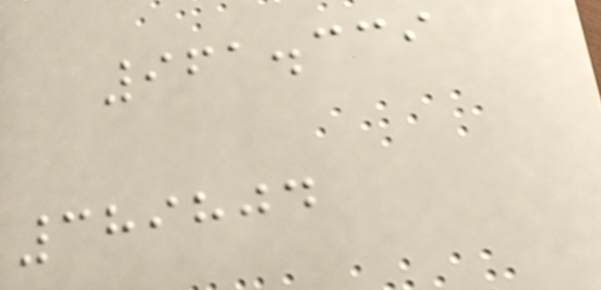961.339
389804
